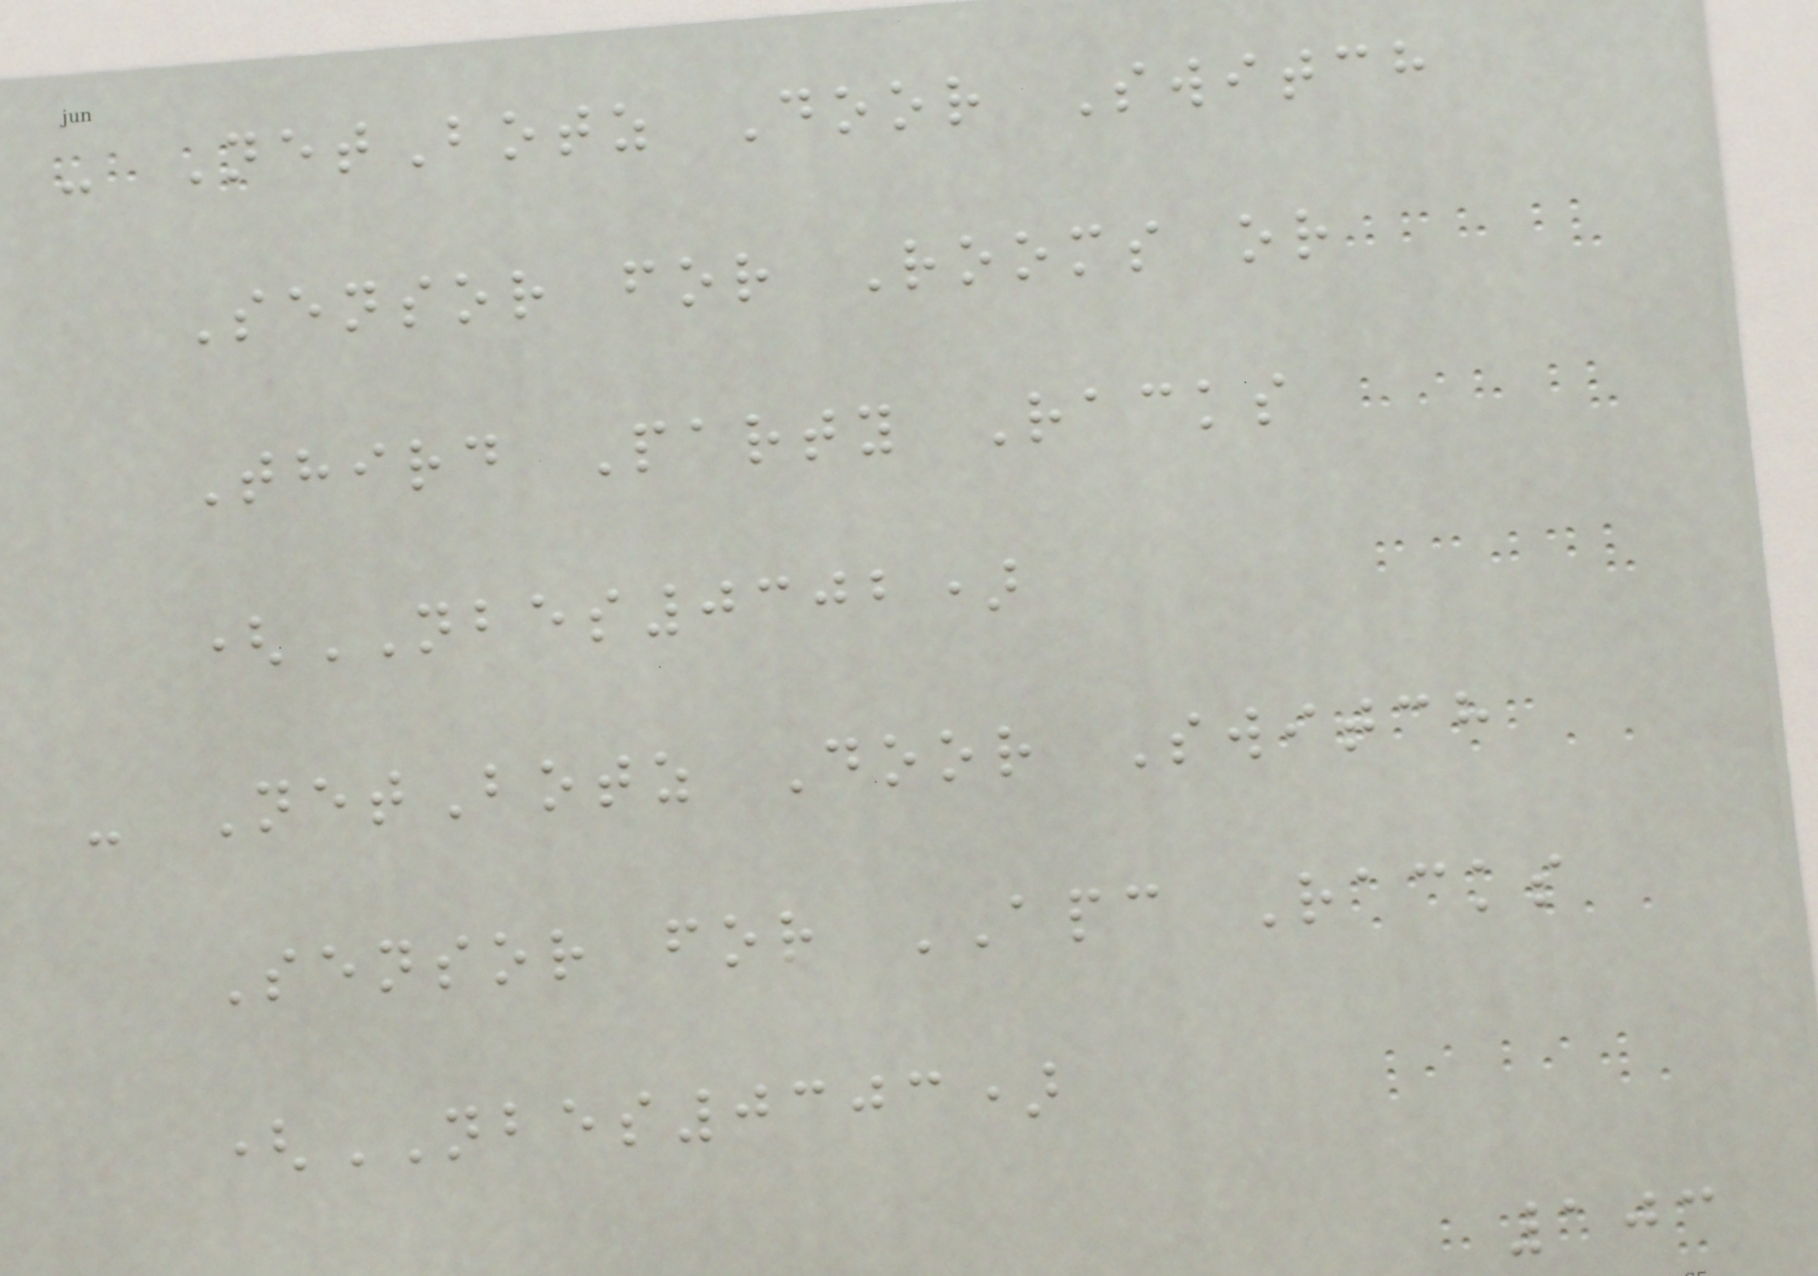- NetBotz Door Switch
Sensor for Rooms or
Third Party Racks
(NBES0302)
- NetBotz Door Switch
Sensor for APC Racks
(NBES0303)
103
